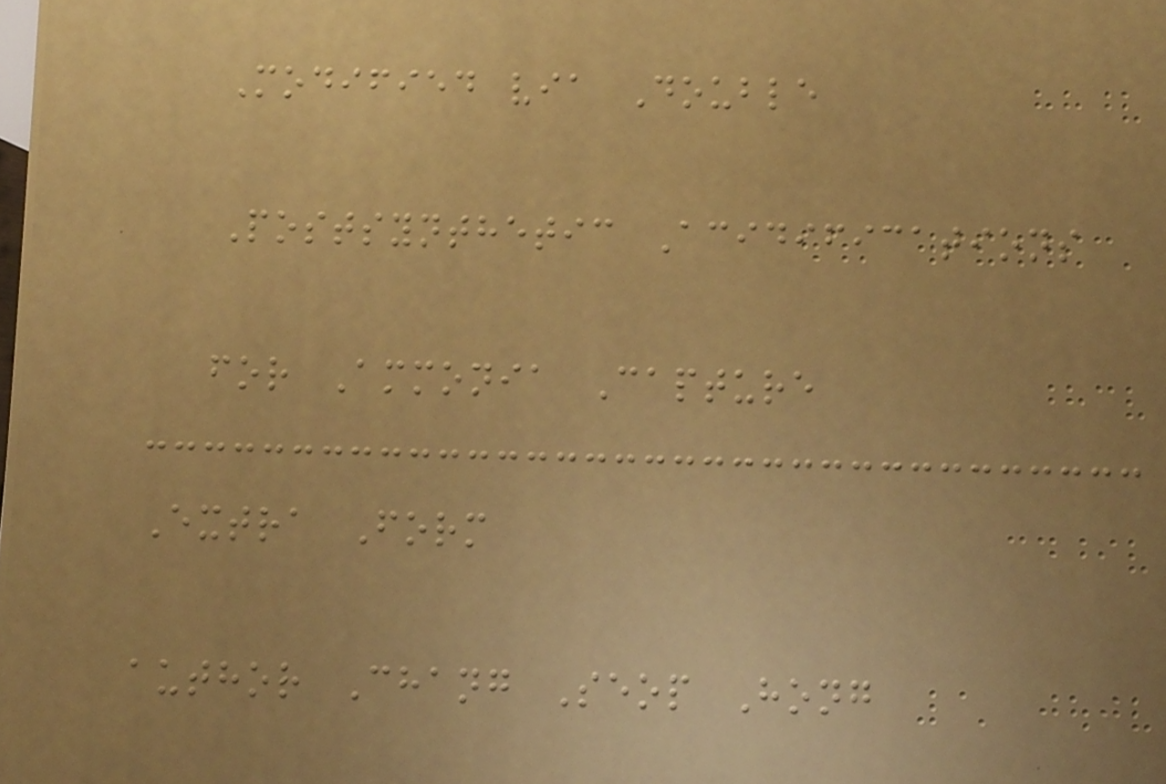Modified via Double
Postsynthetic Acidifications
for Ammonia Capture
Extra Form
author Chang Seop Hong
